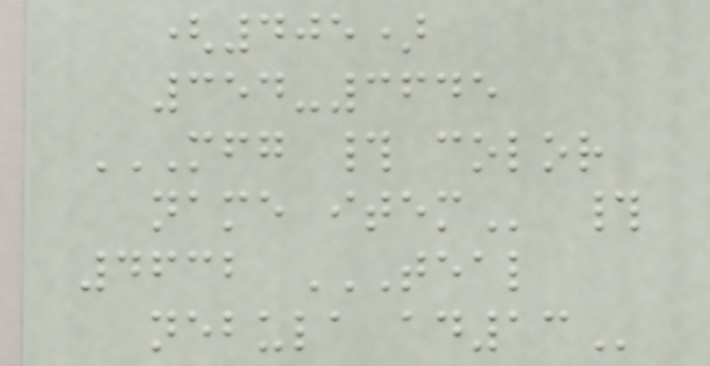(405)
354-3645
MFG # COLOR
NAME ITEM #
4632 TEAL
NEBULA AD13
